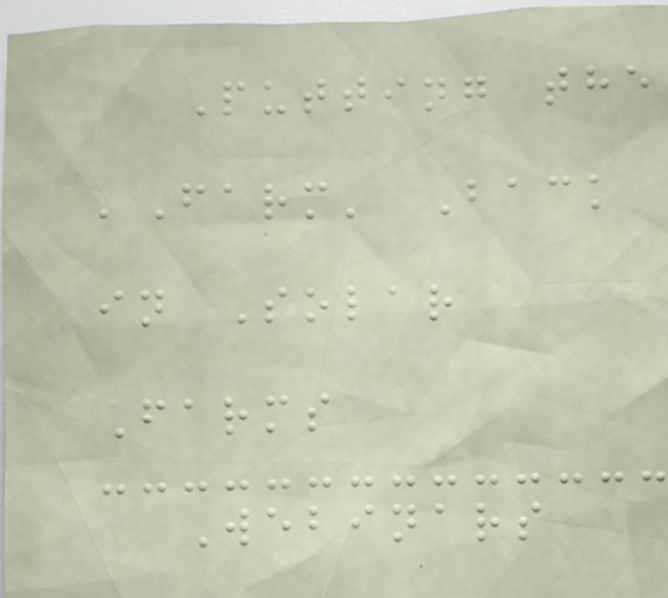Putting the
'Farm' Back
in Solar
Farms
Webinars
